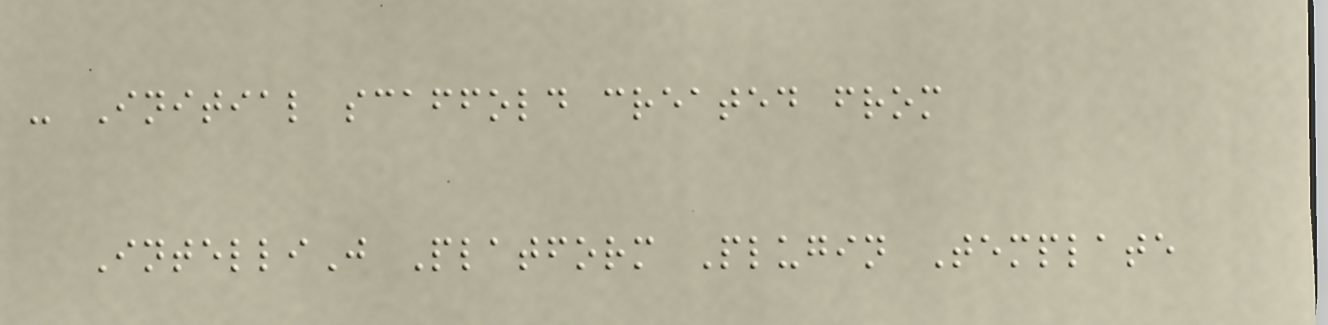- Initial scaffold created from
IntelliJ Platform Plugin Template
